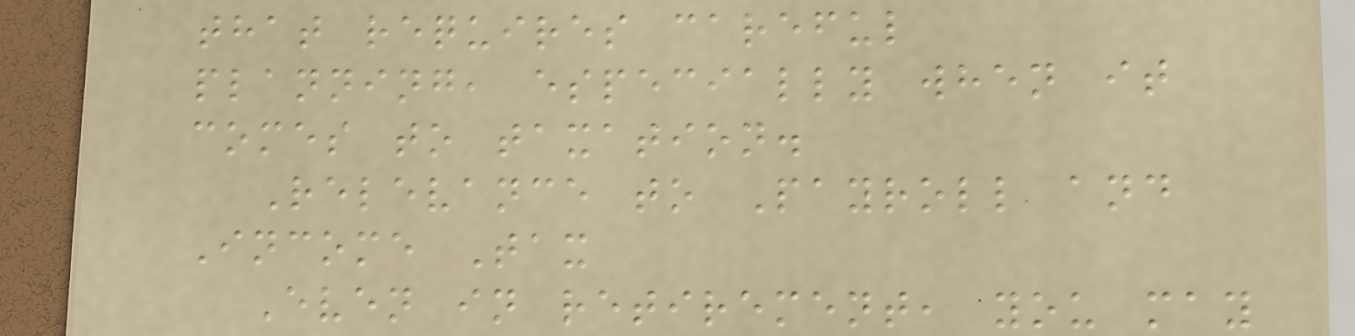that requires careful
planning, especially when it
comes to taxation.
Relevance to Payroll and
Income Tax
Even in retirement, you may
